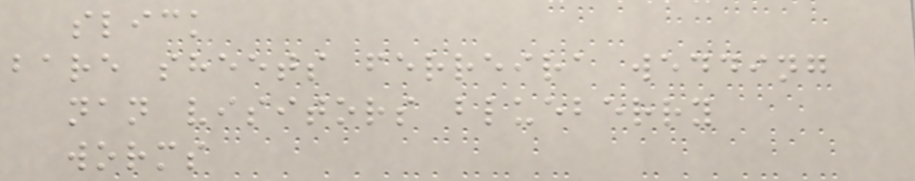slick
bare sheets ferreira wedding
nan visitors blueberry
worms
